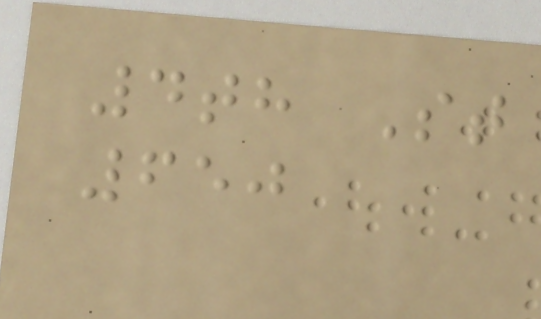4th St
650
